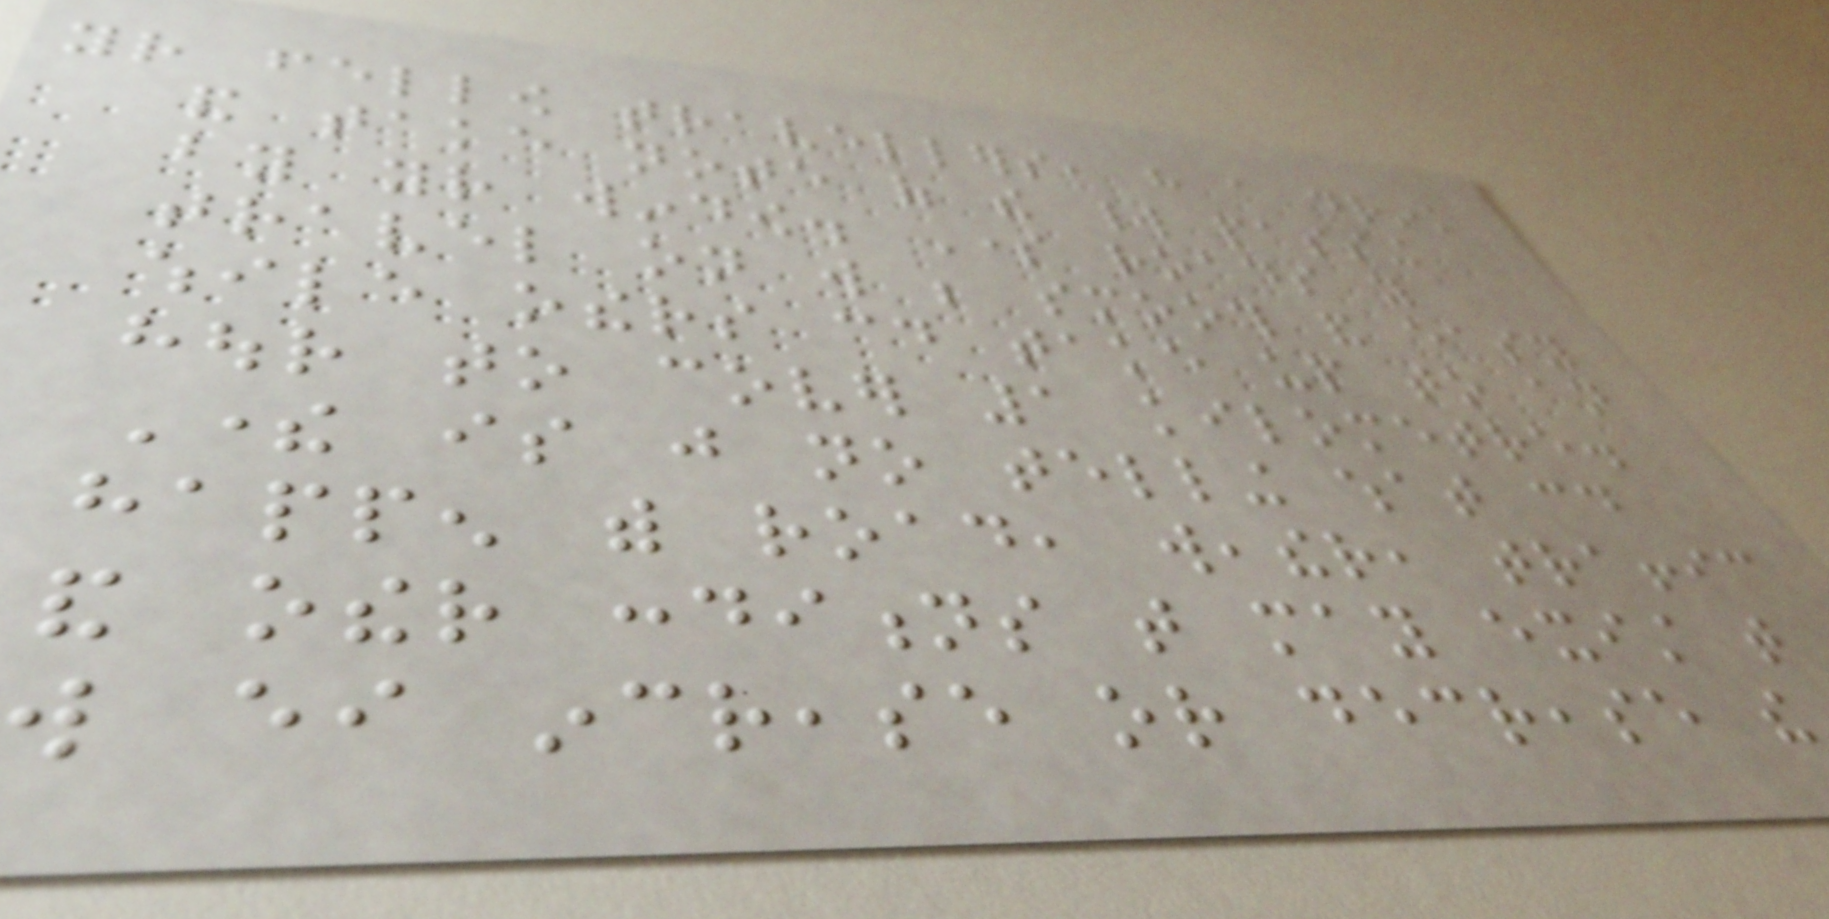your fellow travellers, have a drink
and take note of the world passing
by your window. Some roads you
travel on will be smooth and easy
while others could take up to an
hour to cover 1 kilometre.
There is just no telling what could
happen with road, weather, traffic
and other conditions that may exist that
will either increase or decrease the
